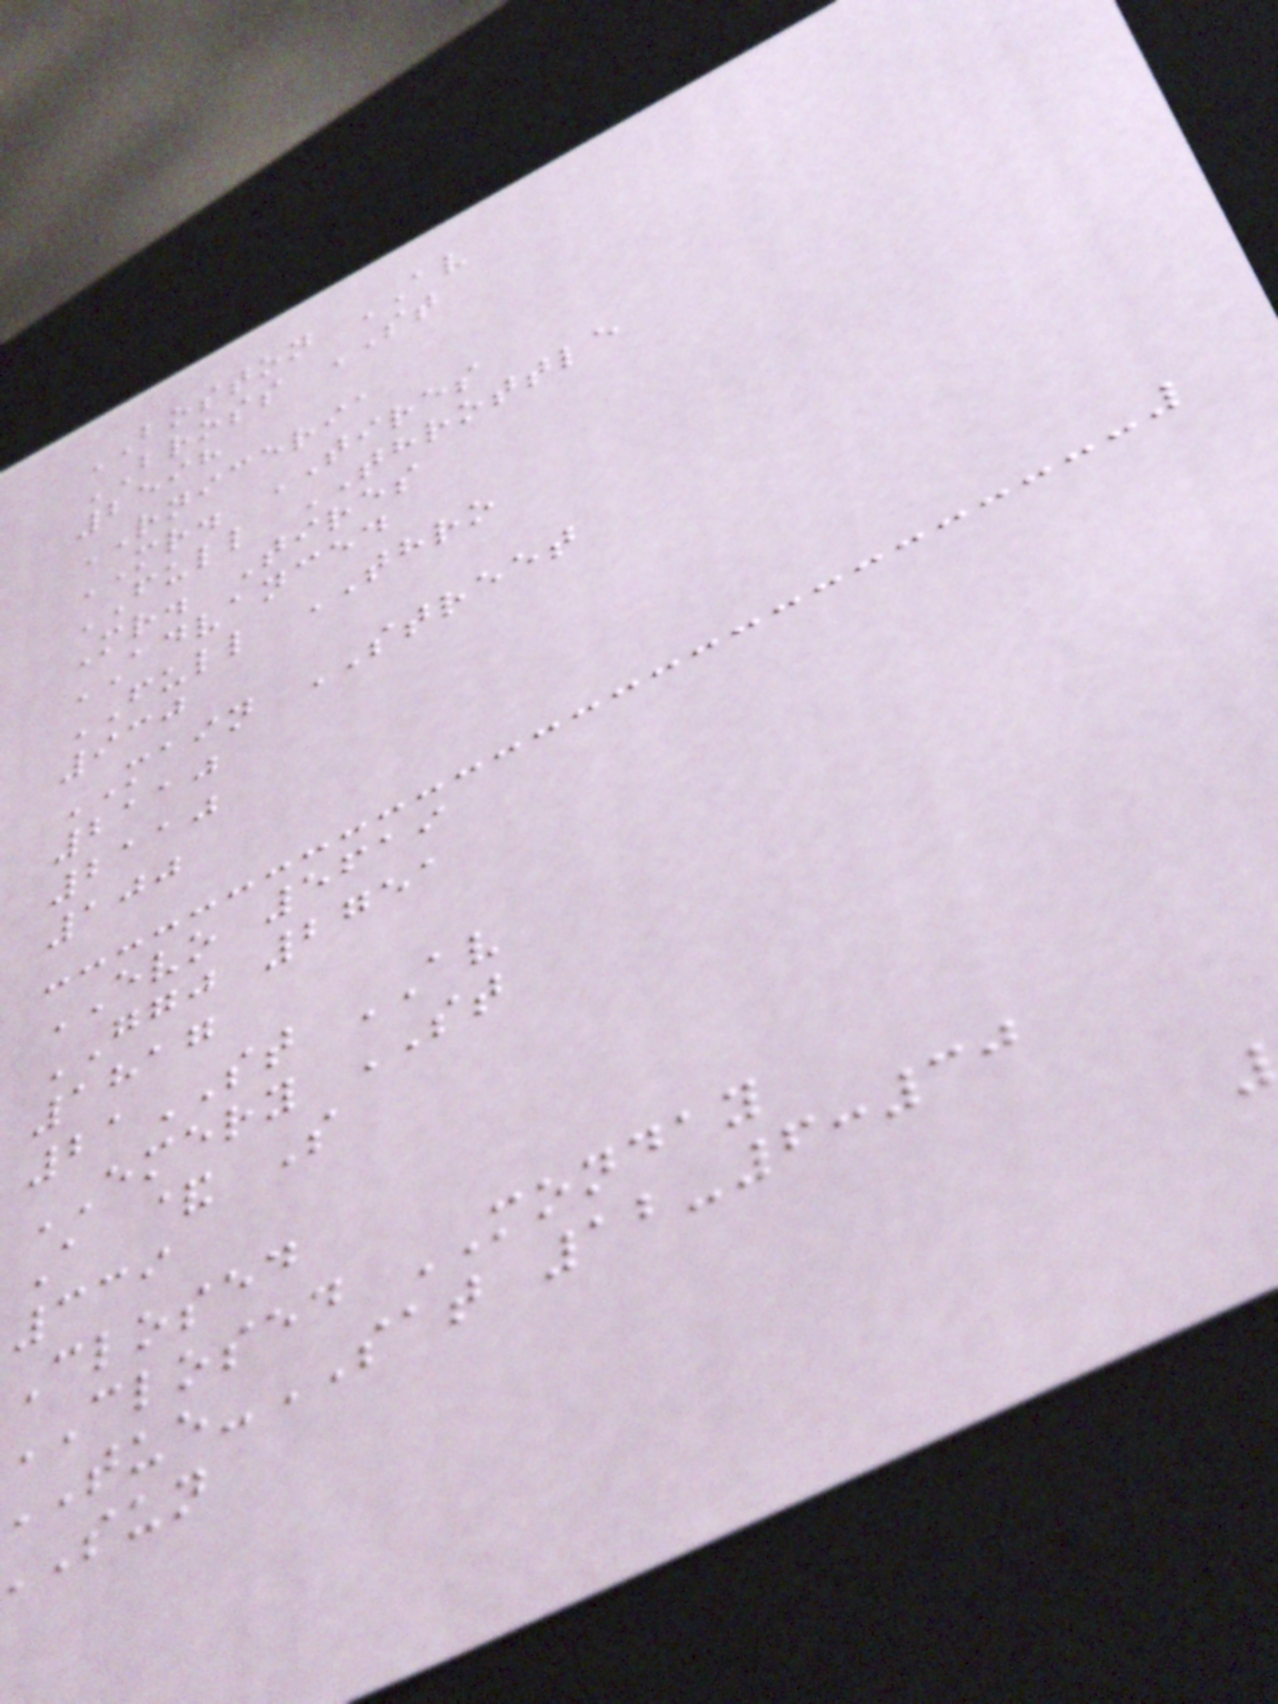BOSTON AV
BROSS ST
2598
RNICERIA
MR. TIRES
FULL THROTTLE
Mr. Tires
ADVANCED
FULL THRO
930
MAIN STREET
2110
2110
100
EVO 5619
GGJ 2751
1817
21ST AV
EMERY ST
A & S
339
Closed
CLOSED MONDAY
-SAT 12-6:30
